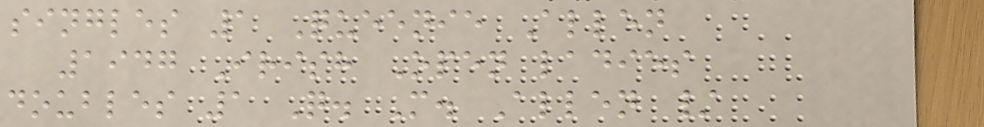singles 1 Queenie Allen
1947 Irish Open ladies
doubles 1 Q. M. Allen /
